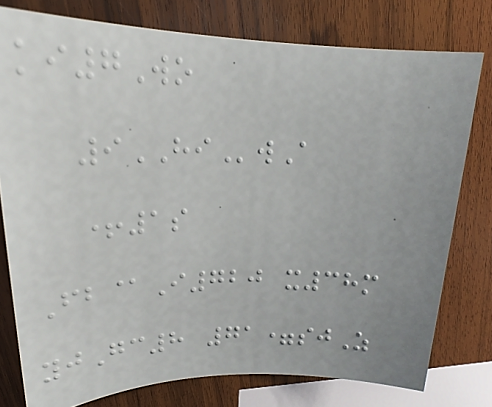ki7Wo
9HIwA
+1s
Fb@I720 x38m
yjGc8 71=sjZ
